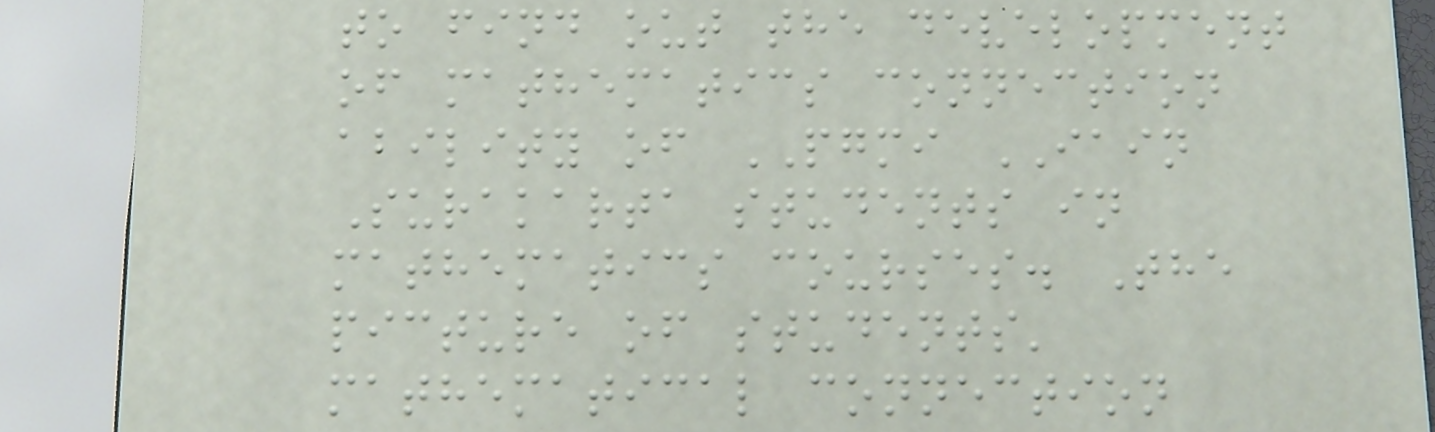to find out the development
of mathematics connection
ability of PGMI IAIN
Surakarta students in
mathematics courses. The
picture of students'
mathematical connection
